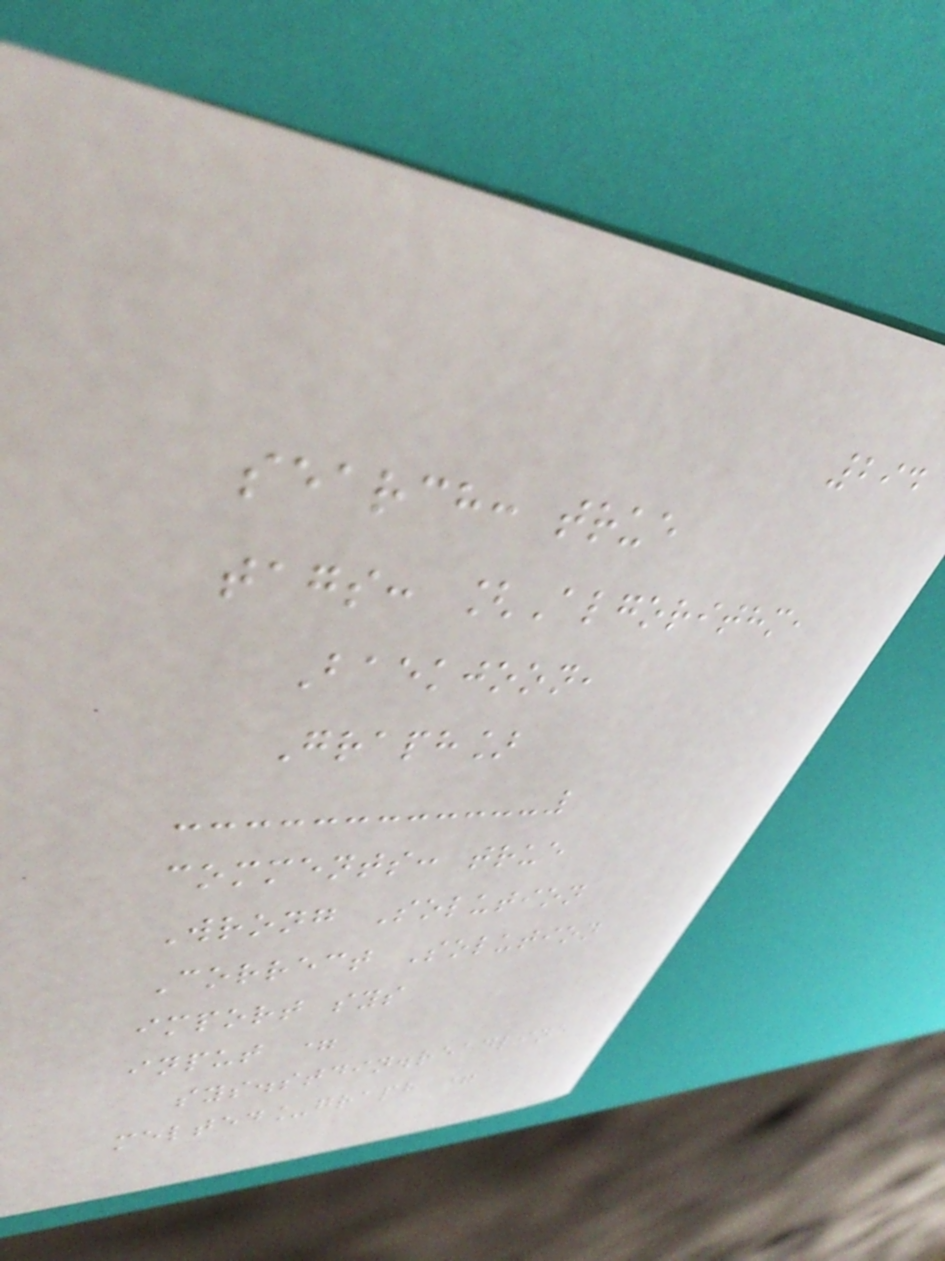294
search: true
tags: [Algorithm,
Baekjoon,
Graph]
comments: true
Wrong Solution
Correct Solution
import sys
input =
sys.stdin.readline
melted_graph =
